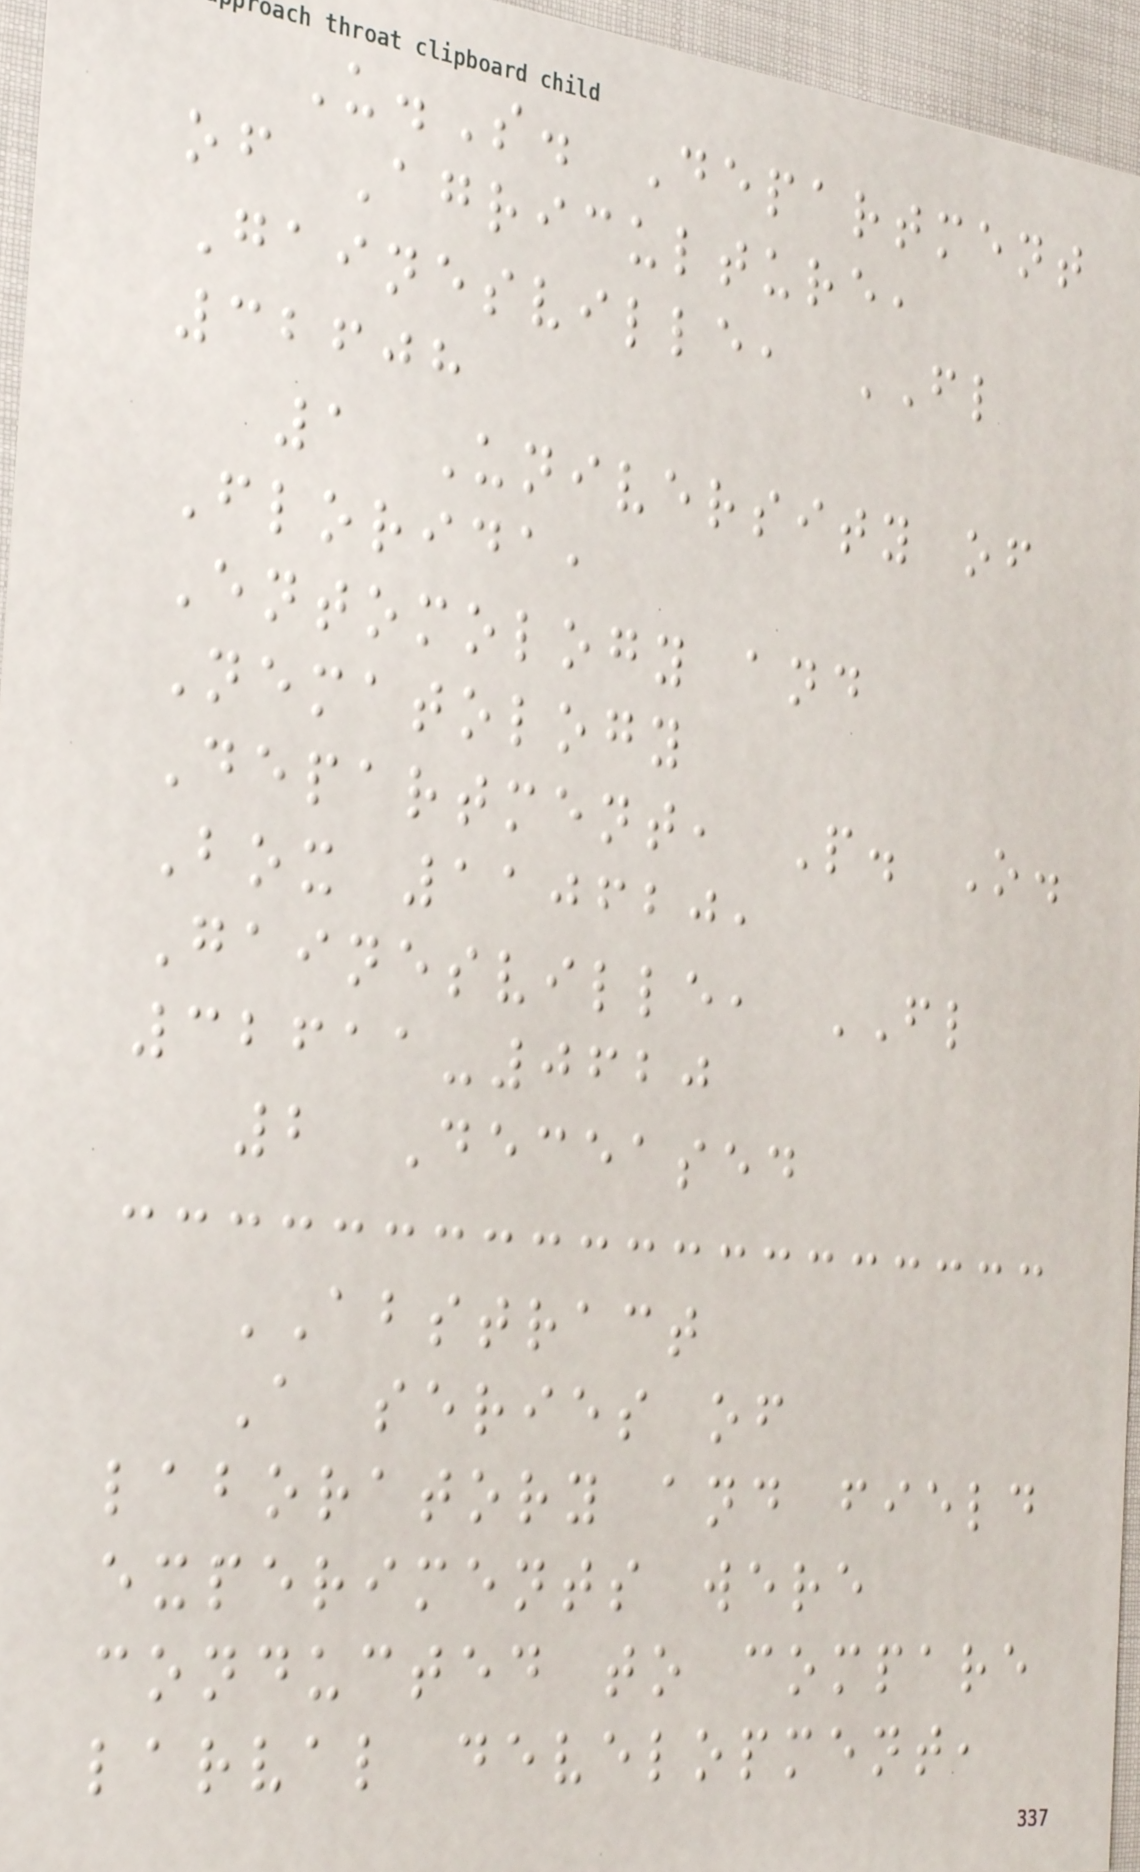U.S. Department
of Agriculture,
Gainesville, FL
32608
1 University of
Florida,
Entomology and
Nematology
Department, P. O.
Box 110620,
Gainesville, FL
32611-0620
2 Deceased
ABSTRACT
A series of
laboratory and field
experiments were
conducted to compare
larval development,
